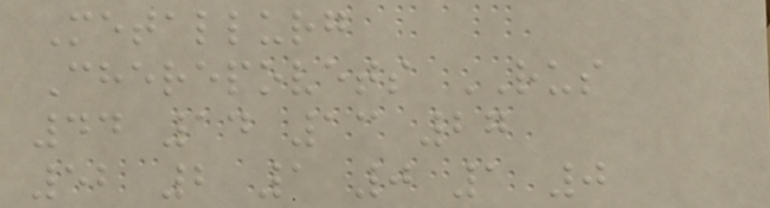Metallurg
Cherepovets RUS
44 14 13 27
52 2 1 0 1 0
